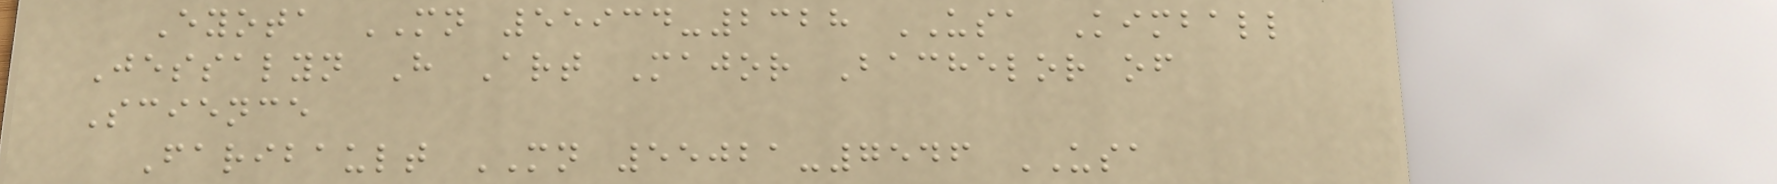Eyota MN 55934-2328 USA Kimball
Jessalyn H Art Major Bachelor of
Science
Faribault MN 55021-7546 USA
